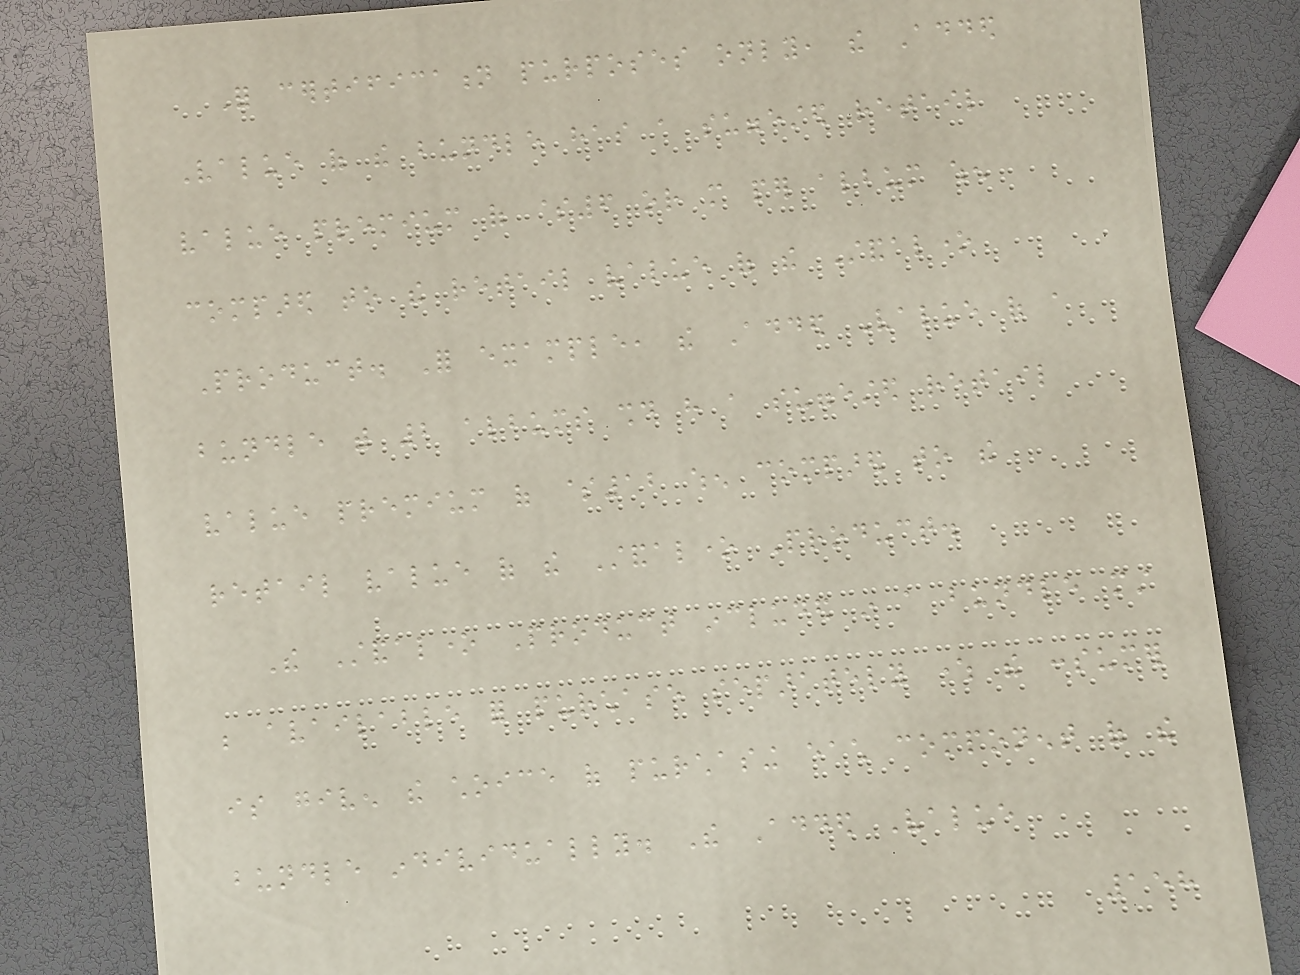For certification purposes only, the Added
Value of the bundle has a suggested retail
value premium of $6 or more per album when
compared to the retail value of the Standalone
Product. For example, the Added Value of a
bundle with 2 albums should have a suggested retail
value premium of $12 when compared to the
retail value of the Standalone Product.
The Standalone Product included in a bundle must
be available for purchase separately where the consumer
is given the choice of purchasing each component of the
bundle individually. The Added Value
158
